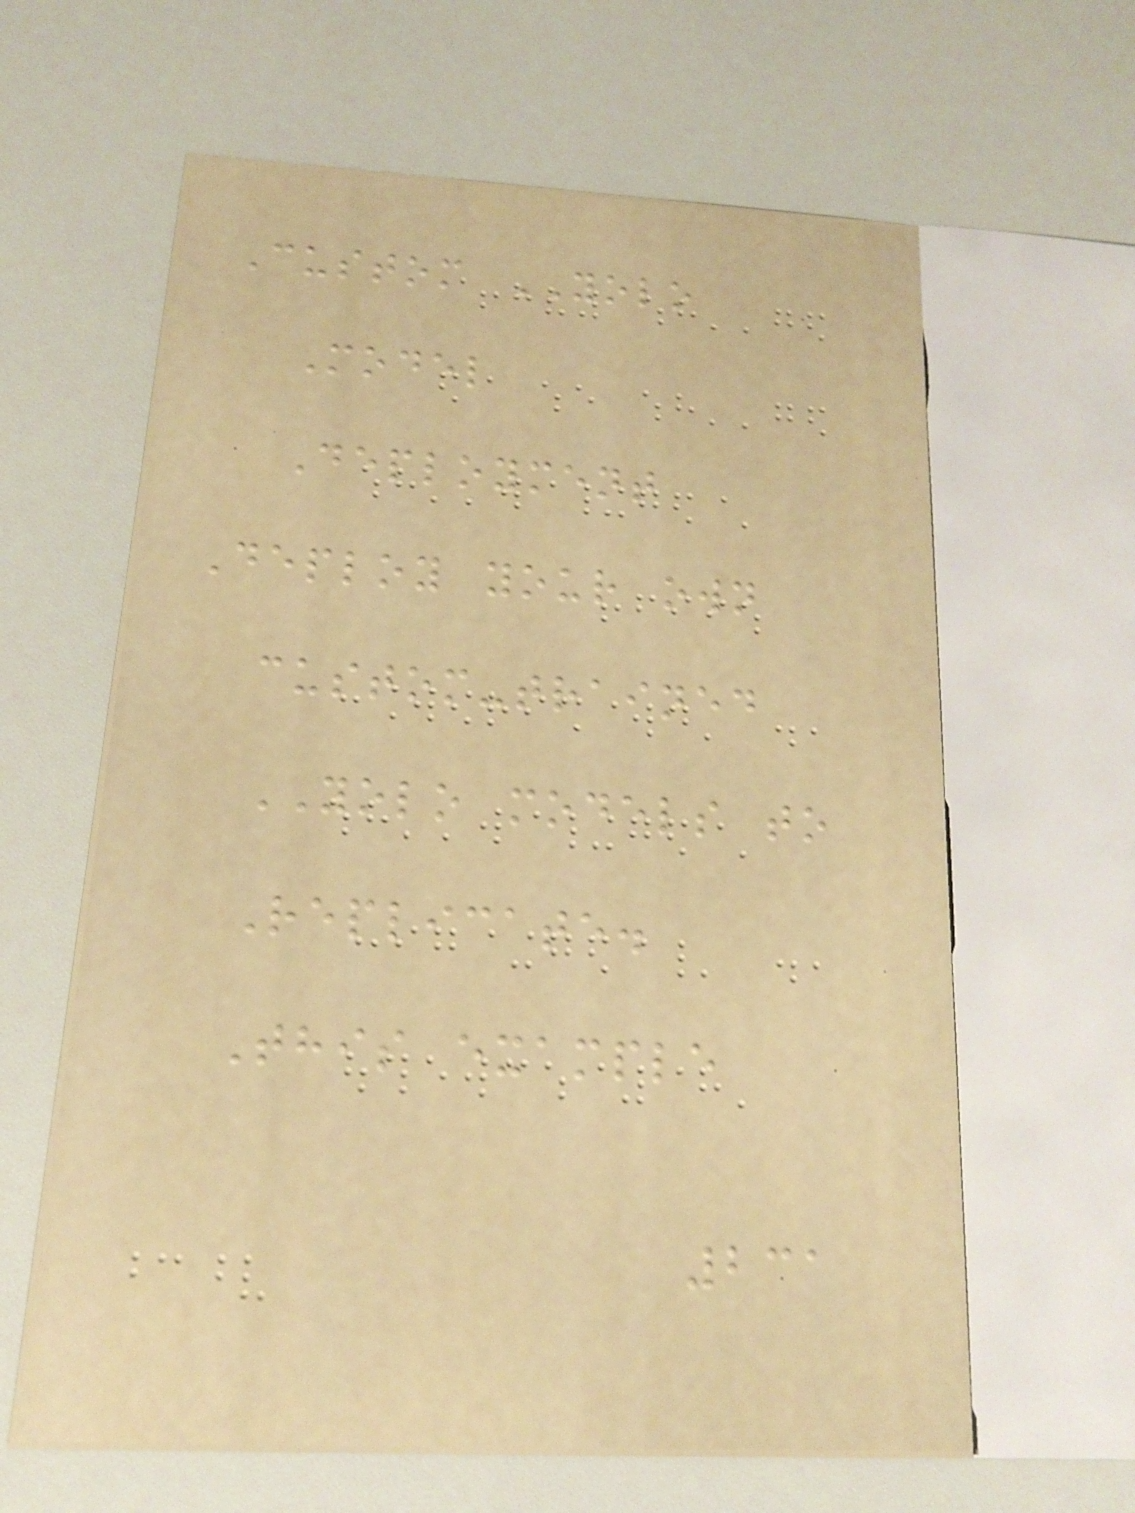Custom YOLO
Model
Deployment
Deploy your own
custom-trained
YOLO models to
Replicate.
This example
231
